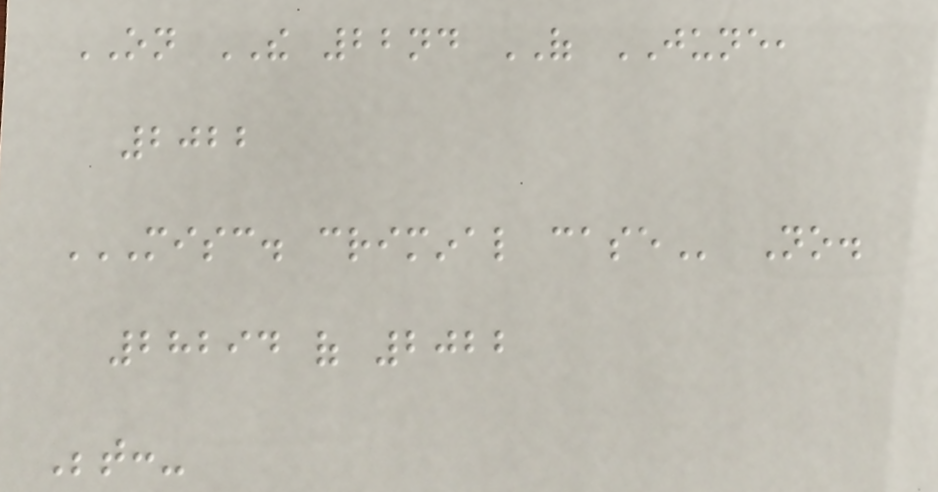ON THE 22nd OF JUNE,
2022
MISC. CRIMINAL CASE No.
28294 of 2022
Between:-
